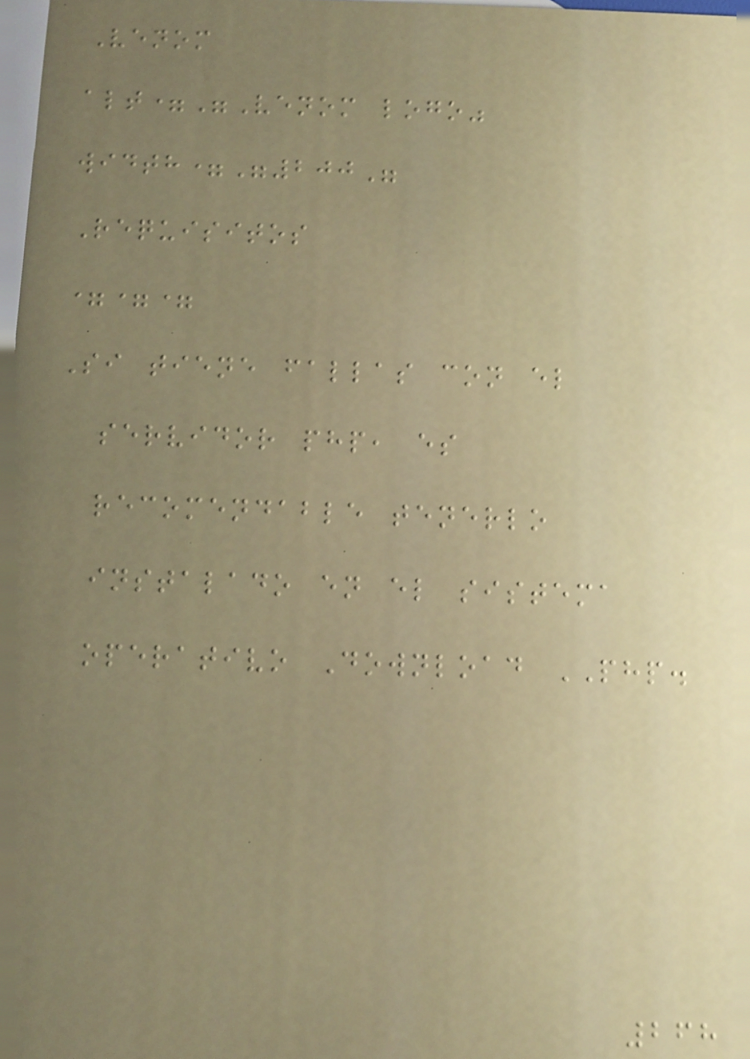Venom
alt="Venom logo"
width="200"
Requisitos
===
Si tiene fallas con el
servidor php, es
recomendable tenerlo
instalado en el sistema
operativo Download PHP.
268
